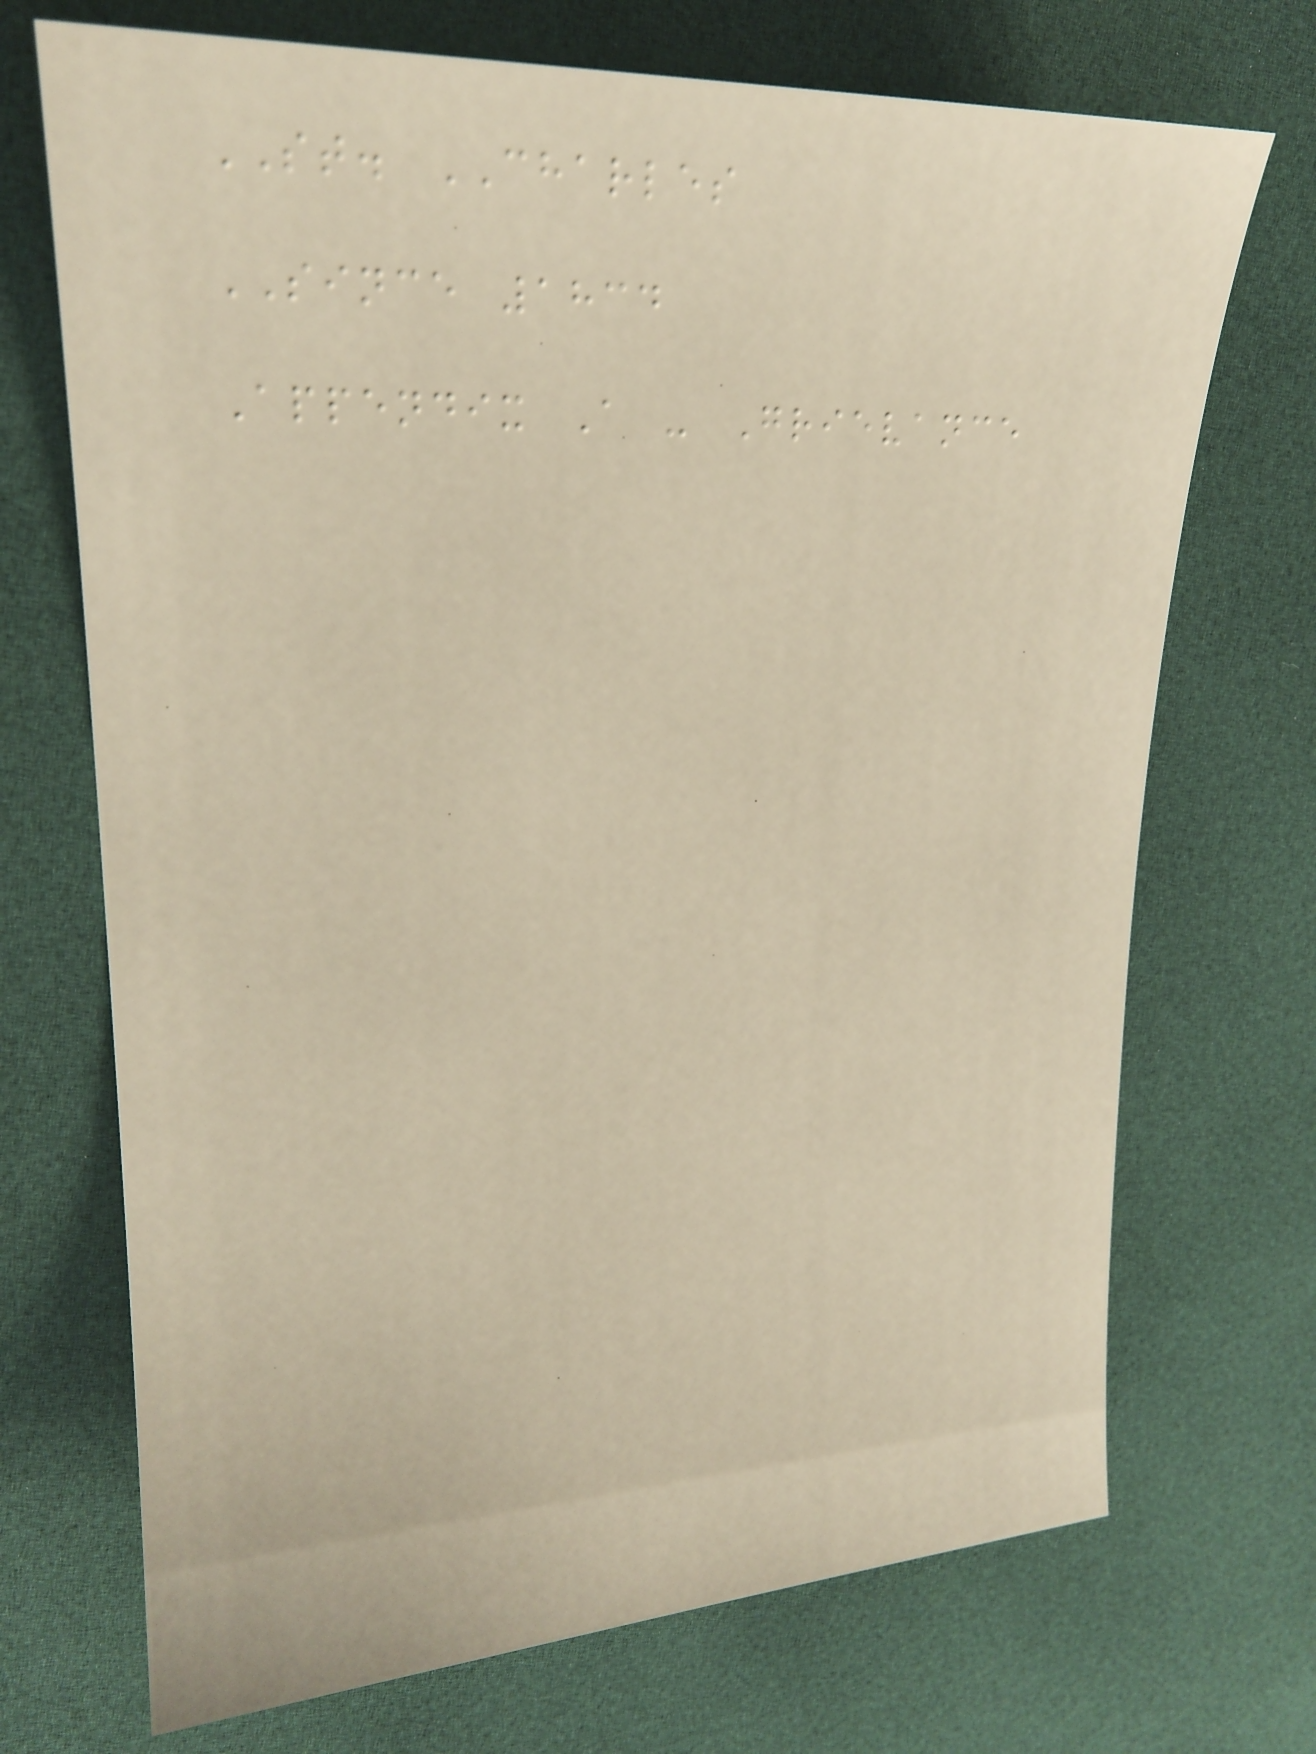ST. CHARLES
SINCE 1834
Appendix A - Grievance
